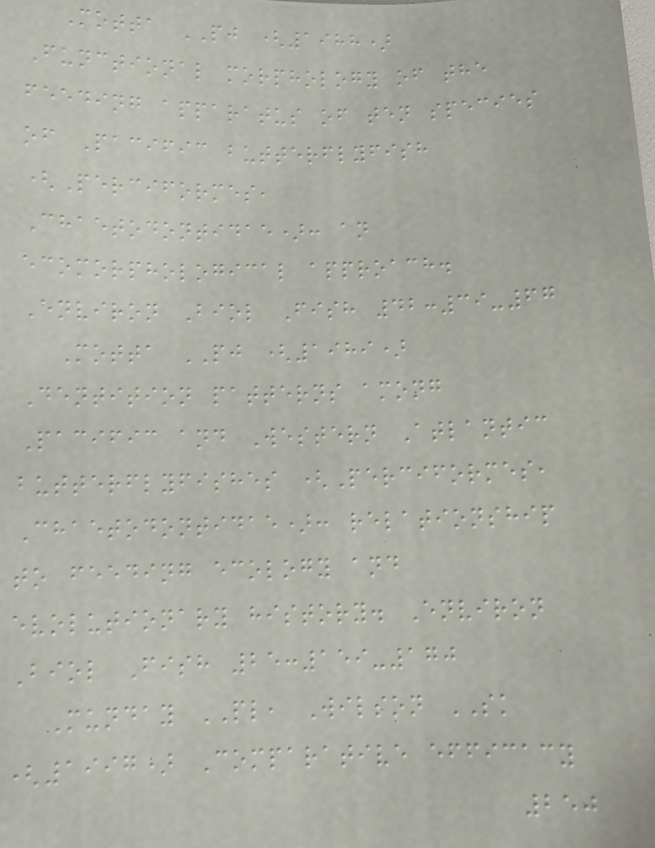Motta PJ (1988)
Functional morphology of the
feeding apparatus of ten species
of Pacific butterflyfish
(Perciformes,
Chaetodontidae): an
ecomorphological approach.
Environ Biol Fish 42:39-67
Motta PJ (1989)
Dentition patterns among
Pacific and Western Atlantic
butterflyfishes (Perciformes,
Chaetodontidae): relationship
to feeding ecology and
evolutionary history. Environ
Biol Fish 25:159-170
Munday PL, Wilson SK
(1997) Comparative efficacy
250
